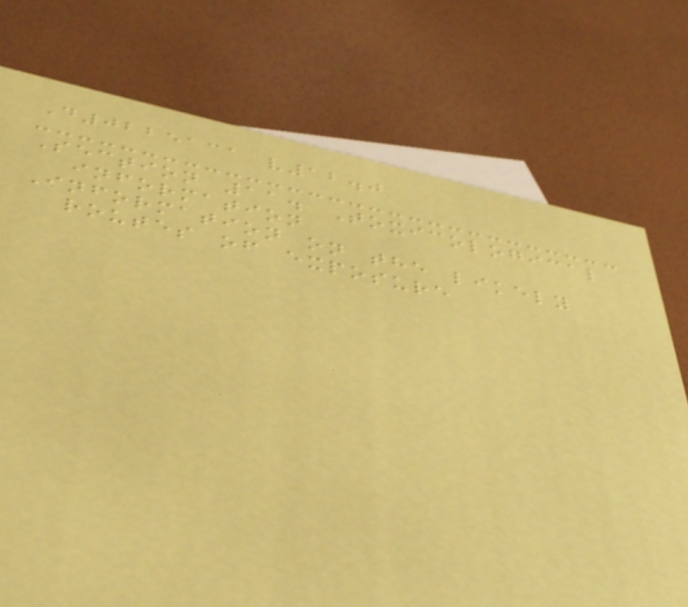D0225131 v12.0
Section 11. Toxicological
information
Information on the likely
routes of exposure
